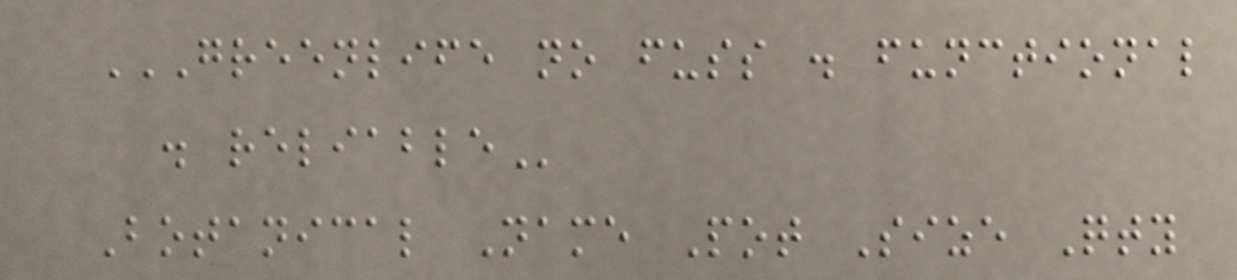GREENLIFE NO FUSS . FUNCTIONAL
. RELIABLE
Botanical Name Pot Size Qty
